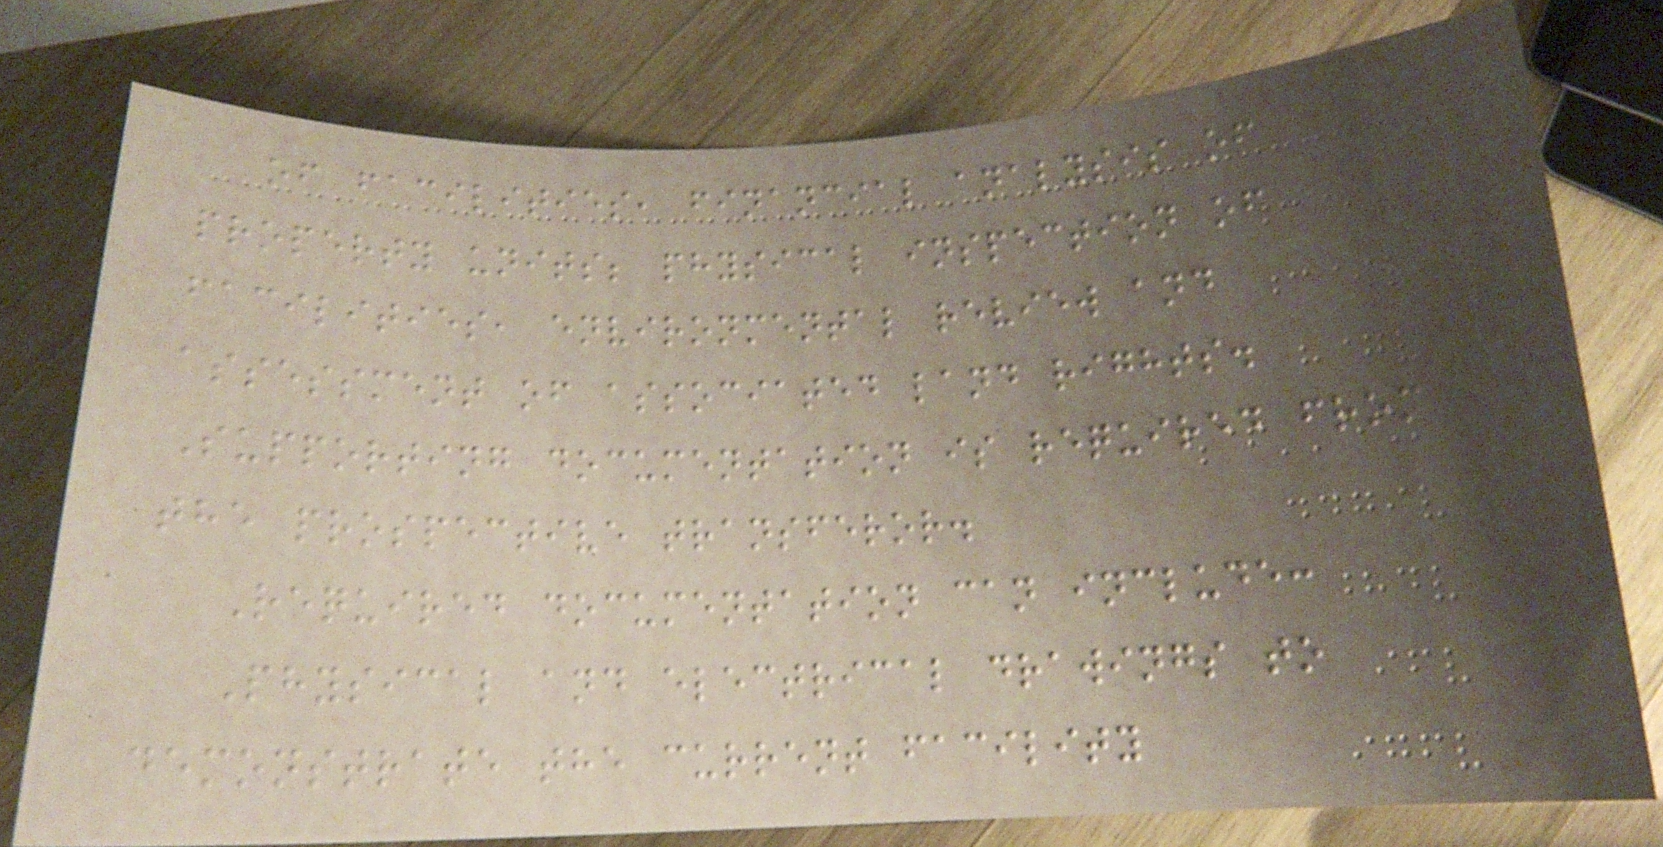of facilities, financial analysis of
property units; physical inspection of
facilities, environmental review and
assessment of associated land rights.
Supporting documentation is required from
the prospective transferor.
Required documentation can include:
Physical and electrical drawings to
demonstrate the current facility
